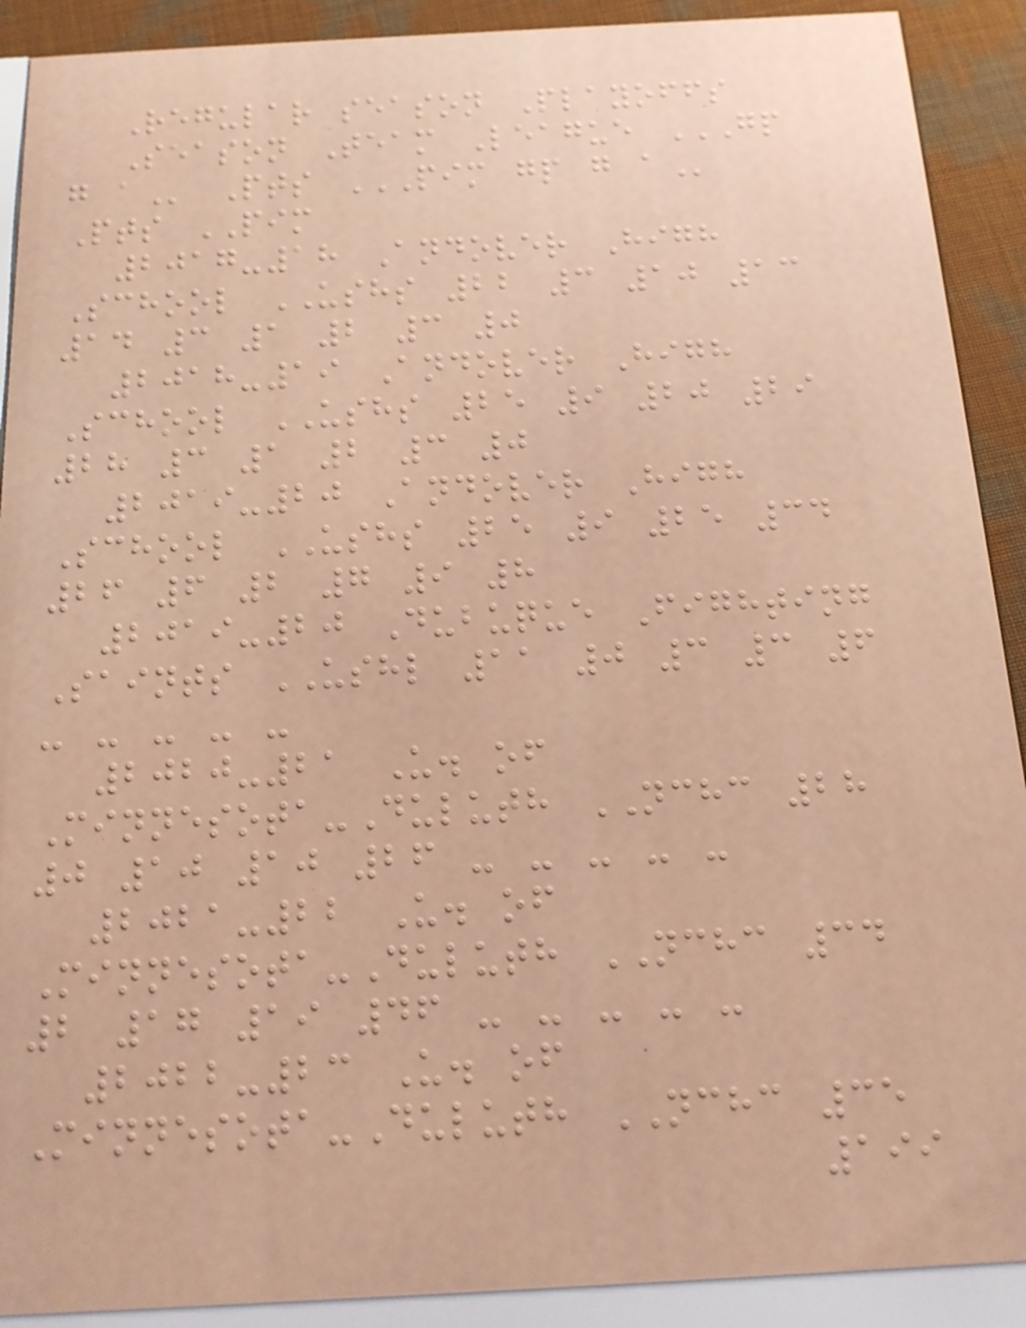Regular season Playoffs
Season Team League GP
G A Pts PIM GP G A
Pts PIM
2017-18 Andover High
School USHS 22 3 10 13
14 3 1 2 3 0
2018-19 Andover High
School USHS 25 9 20 29
28 3 1 2 3 0
2019-20 Andover High
School USHS 25 9 25 34
26 6 2 7 9 8
2019-20 Dubuque Fighting
Saints USHL 11 0 3 3 6
- - - - -
2020-21 U. of
Minnesota-Duluth NCHC 28
0 10 10 26 - - - - -
2021-22 U. of
Minnesota-Duluth NCHC 34
2 17 19 46 - - - - -
2022-23 U. of
Minnesota-Duluth NCHC 35
199
